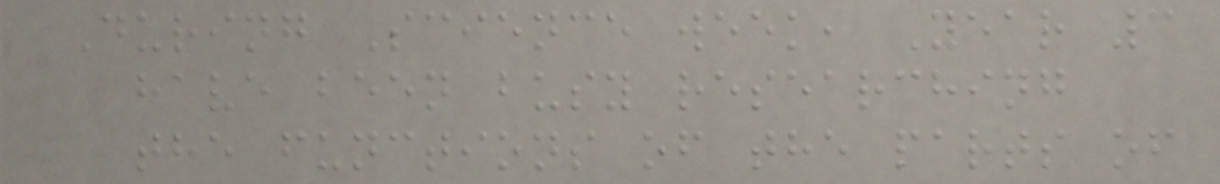During Science week, Year 3
have been busy researching
the functions of the parts of
